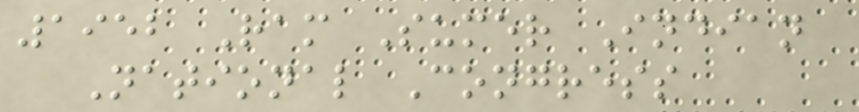1952 Ram Sumer Indian
National Congress
